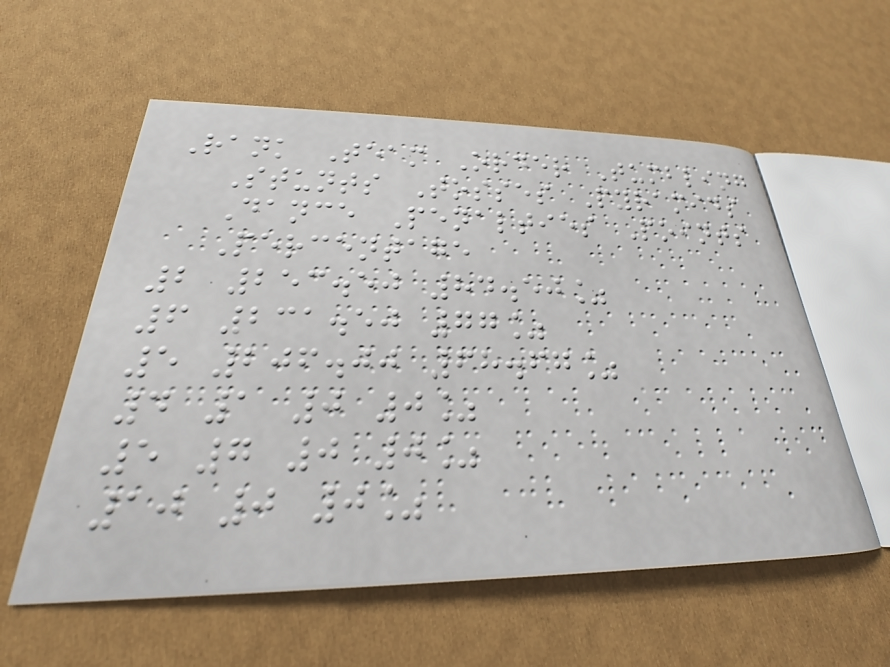Rank Team Order Tumbling
Stunts Tosses Pyramids
Dance Penalties Points
Percentage
2 253.50 84.50%
6 231.50 77%
5 206.00 68.67%
4 1 0 0%
5 7 0 0%
10 0 0%
